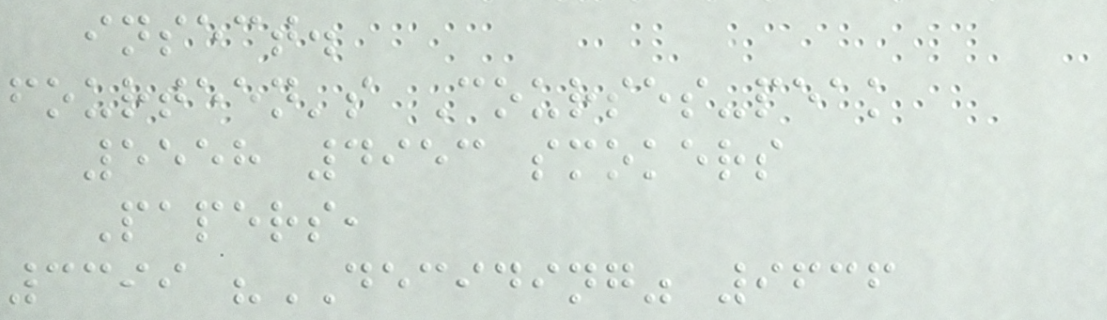insect.
fourteen's Courses-peak
5558 4953 smokers
Papers,
3399 "DECIDING" 9636
